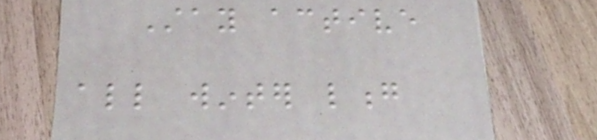Stay active
all winter long
